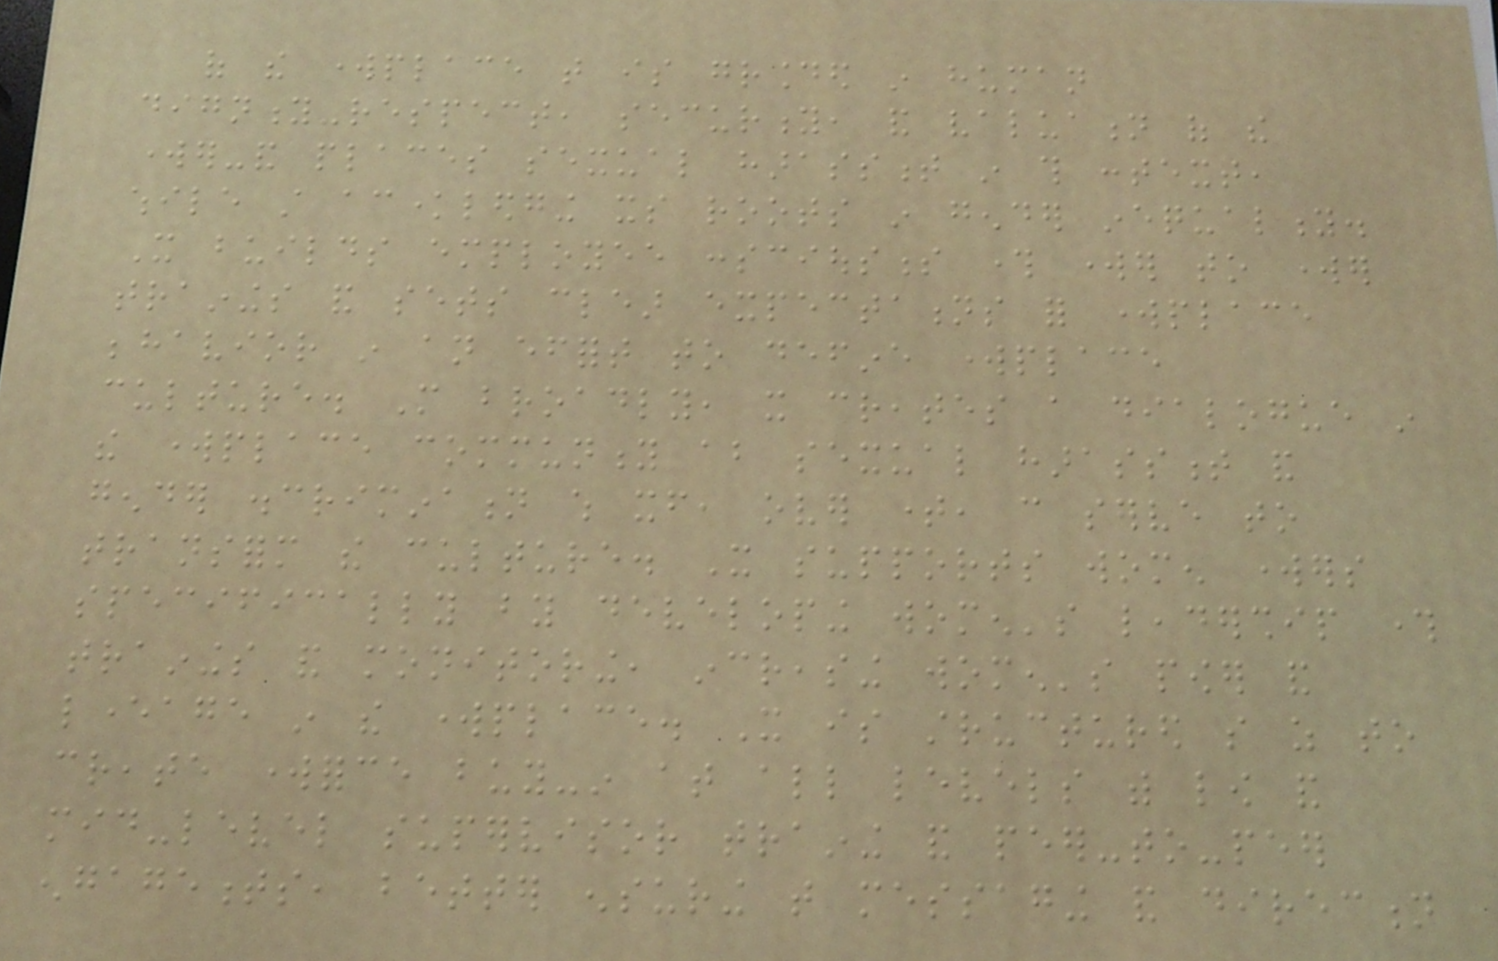of the workplace that is grounded in human
dignity-respect, security, and valuation of the
worker-and places sexual harassment in this context,
while still acknowledging its roots in gender inequality.
It builds employee consciousness through worker to worker
trainings and sets clear expectations for workplace
behavior in an effort to define workplace
culture. More broadly, it creates a dialogue in
the workplace community about sexual harassment and
gender discrimination which itself, over time, can serve to
transform the culture. It supports women workers
specifically by developing women's leadership through
trainings and monitoring, increasing women's power and
leverage in the workplace. It is structured so as to
create workforce buy-in at all levels with low and
mid-level supervisor training and peer-to-peer
engagements, better ensuring that messaging and direction
